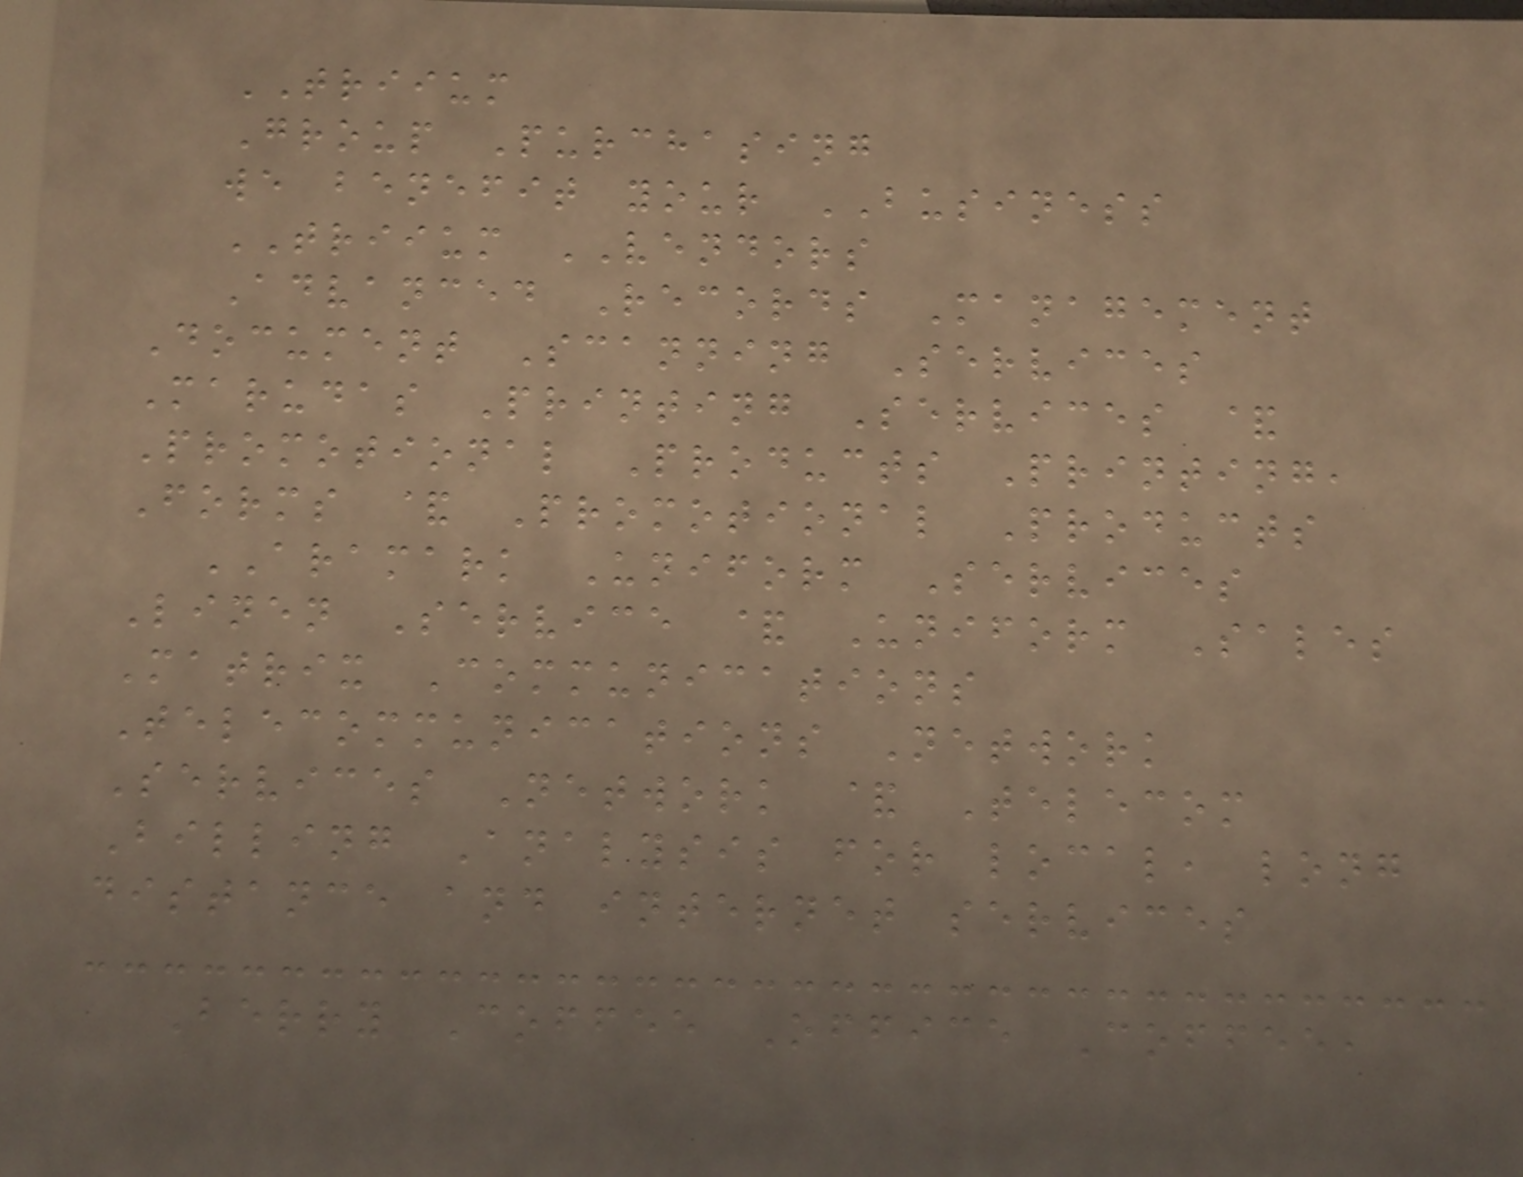TRIIUM
Group Purchasing
we benefit your BUSINESS
TRIIUM VENDORS
Advanced Records Management
Document Scanning Services
Marudas Printing Services &
Promotional Products Printing,
Forms & Promotional Products
ARAMARK Uniform Services
Linen Service & Uniform Sales
Matrix Communications
Telecommunications Network
Services Network & Telecom
Billing Analysis for local, long
distance and internet services
Berry Coffee Office Coffee,
